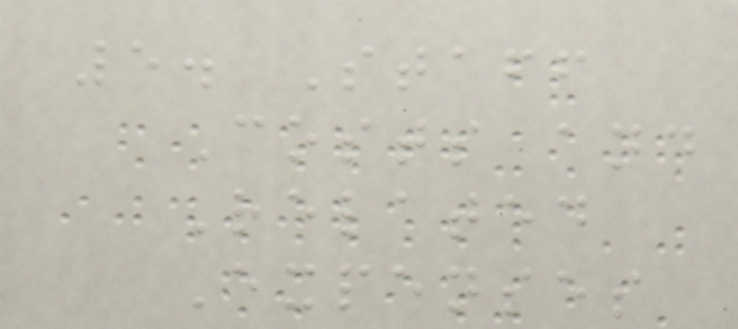5. Staff
Costs and
Related
Expenses
